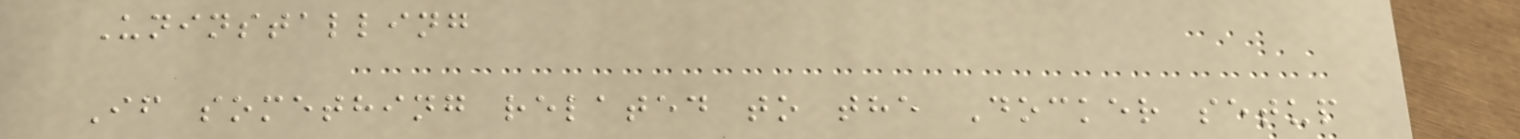Uninstalling
If something related to the Docker setup
